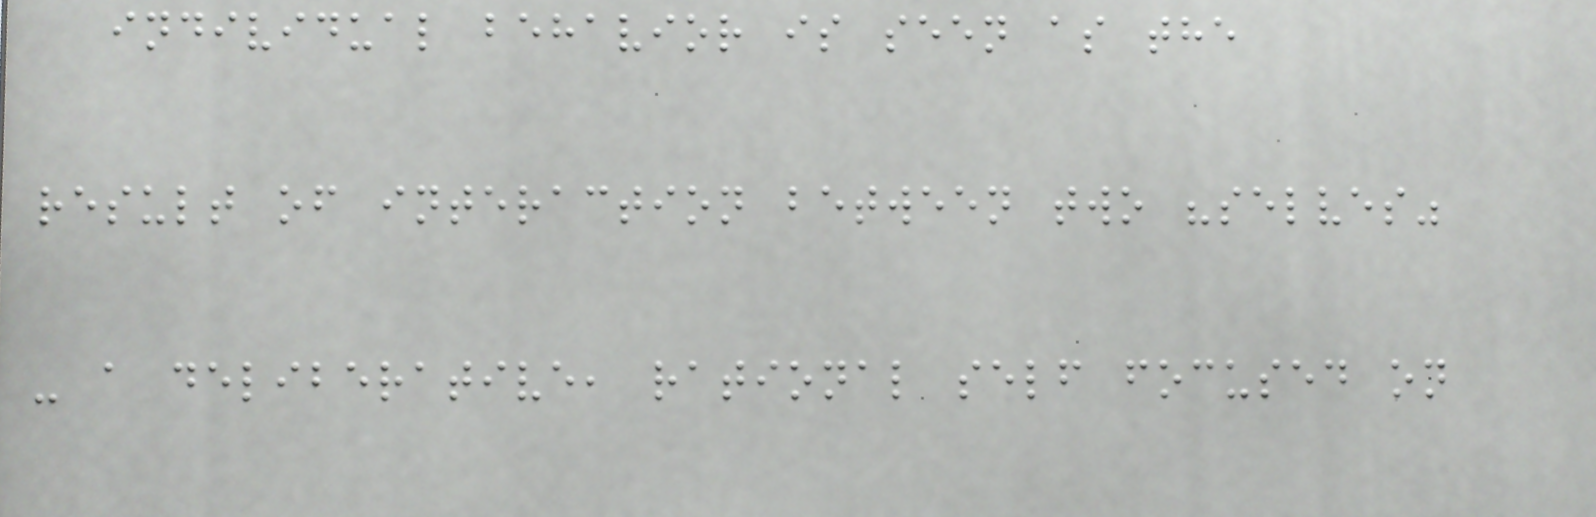individual behavior is seen as the
result of interaction between two "selves"
- a deliberative, rational self focused on
